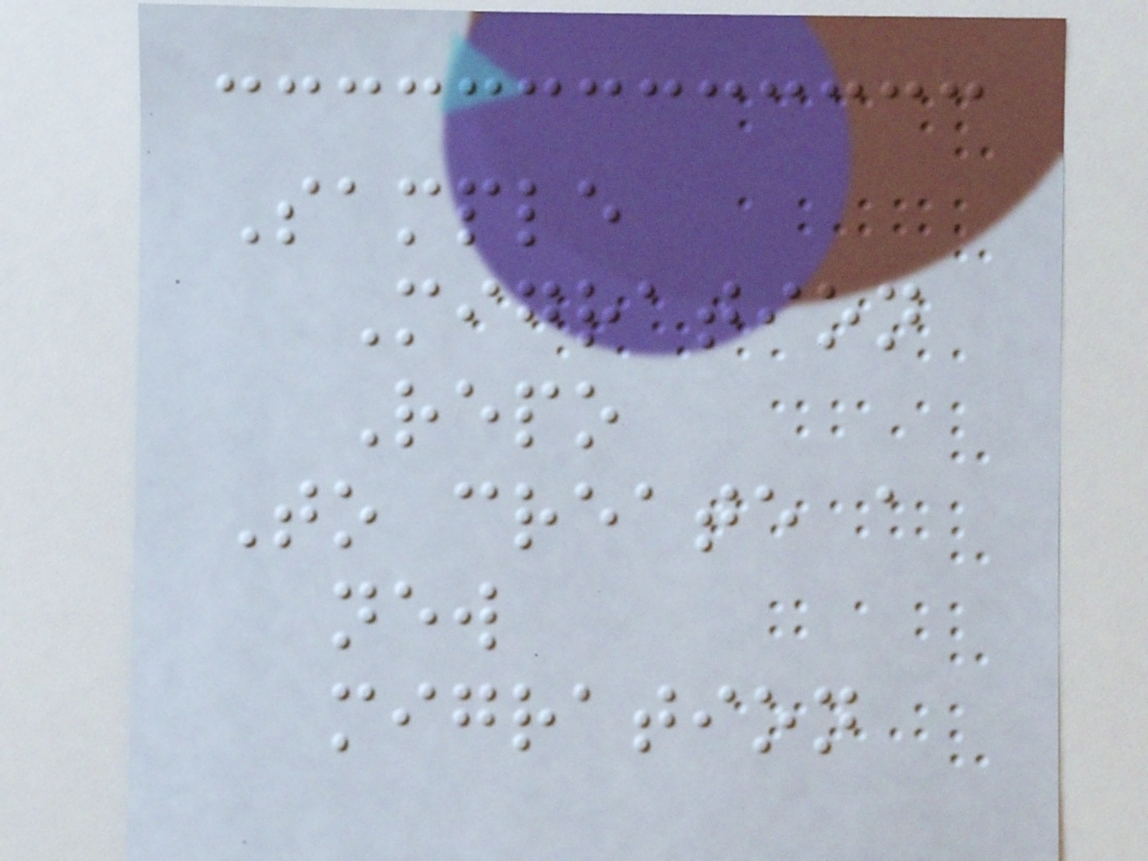Sample
Migration
Repo
To create a
new
migration
